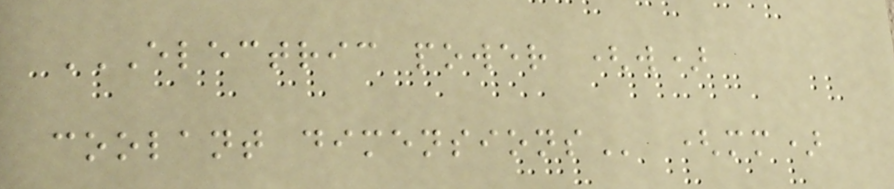ELECTRIC POWER (W)
COOLANT DIMENSIONS (mm)
